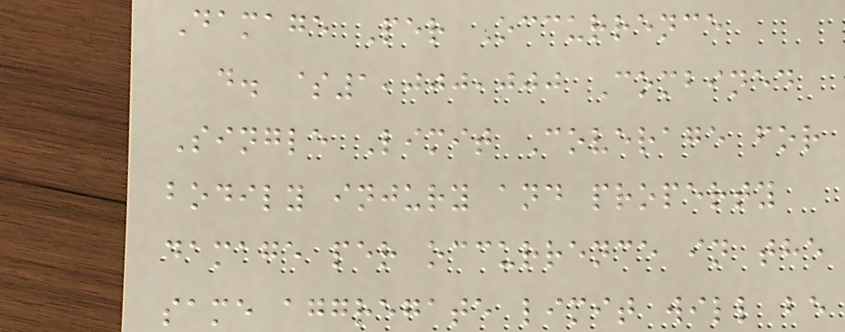Damage Per Occurrence
d. $1,000,000 Combined
Single Limit Coverage for
bodily injury and property
damage per occurrence in the
same aggregate limit will be
